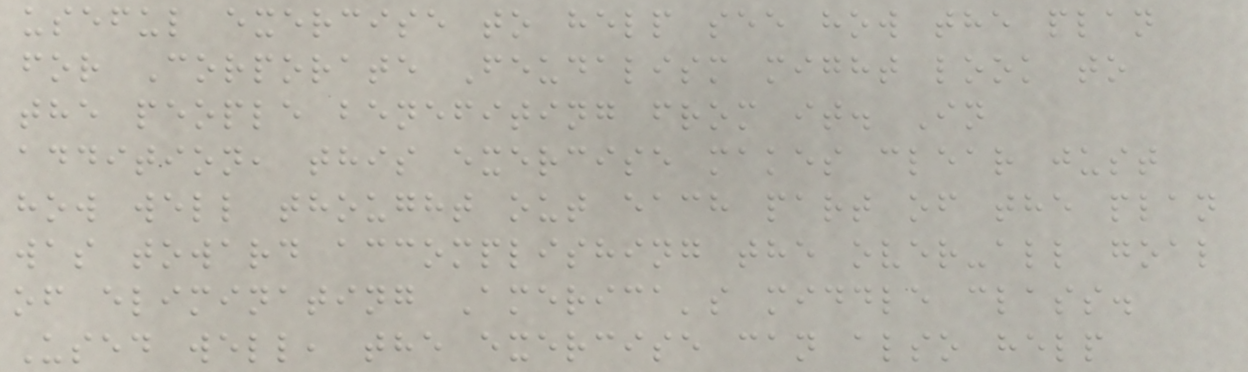useful exercise to help see how the plan
for Corporate Feudalism might look to
the people benefiting from it. In
addition, this exercise makes clear just
how well thought out each part of the plan
was toward accomplishing the over-all goal
of eliminating America's middle class.
Used well, the exercise can also help
